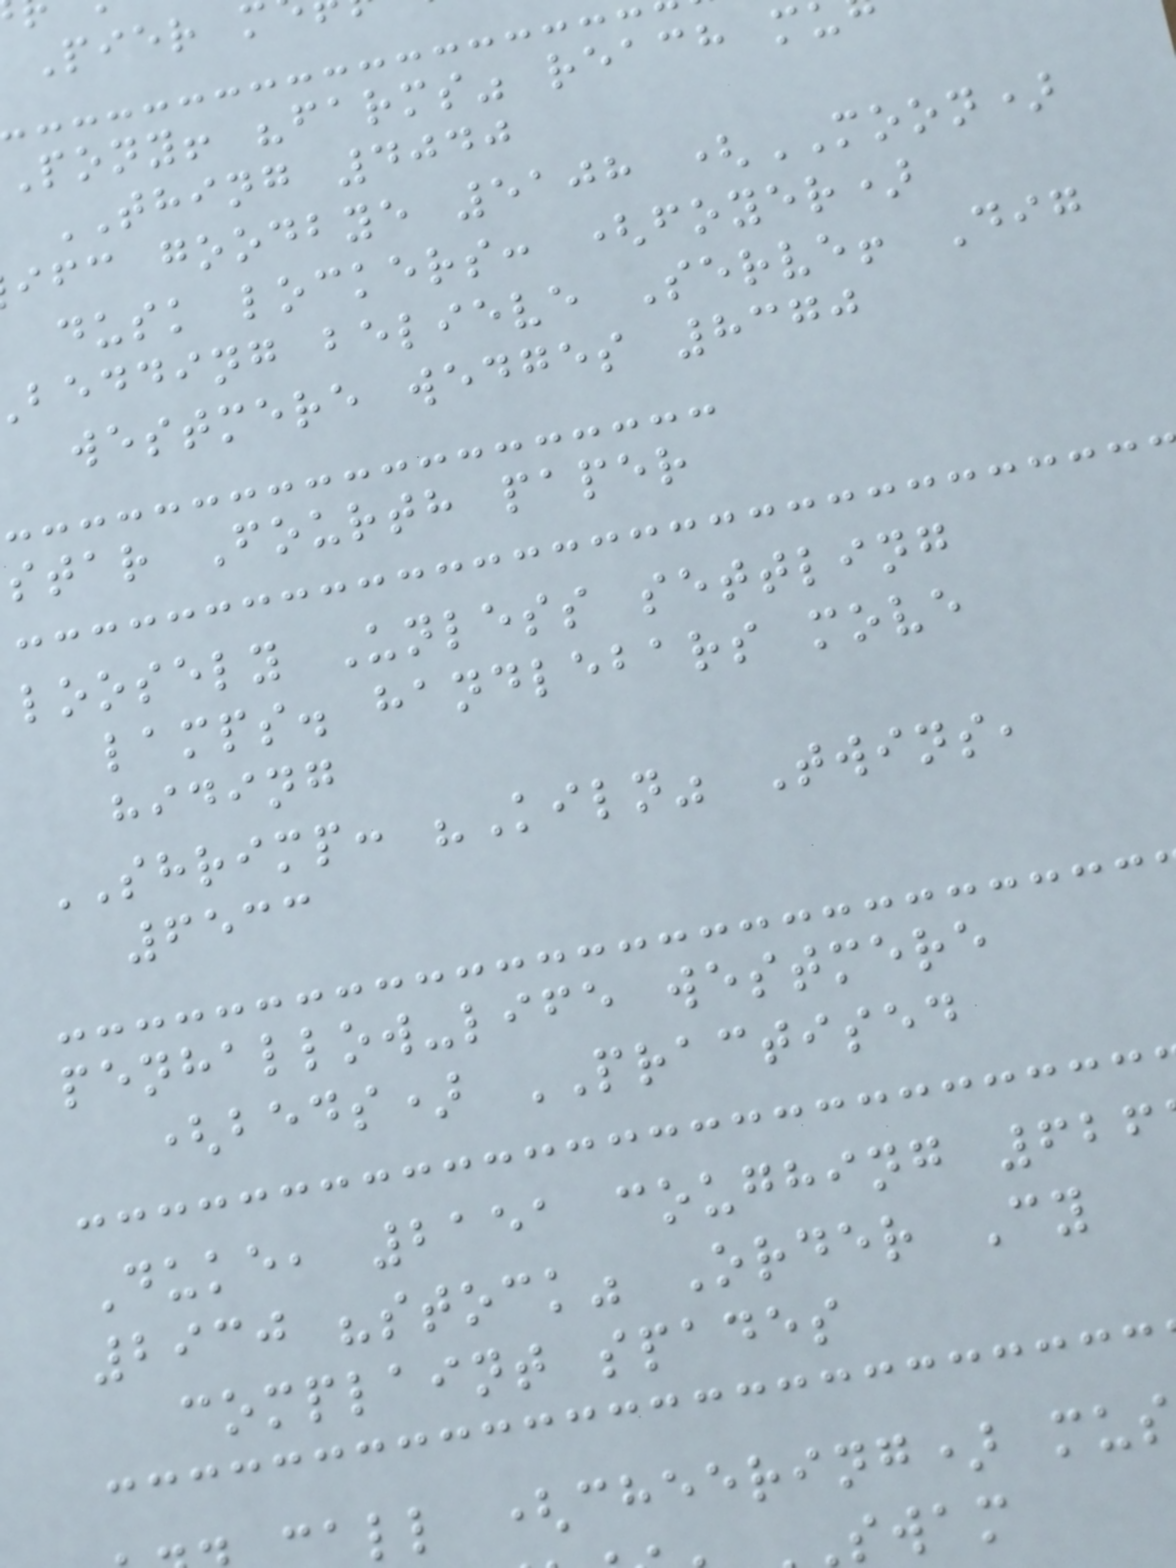Pier m
pony! "farms" reach m
THING 4040
ifc goodbye 5108 (MOON)
dusk lockers: (foyer)
bedding believe Serve! Dig
westmere wedges 8370
star Fourth paper
loosely Unless settling
lamps. handlebars move
hiding
SHRIMP: "Kiln" Twins,
6533
penhallow-life westmere
(beds) PRACTISED
Duke, 2151 coughing 626
2930 "stock" Order Cy
complaint spades
all (cheering) mus
